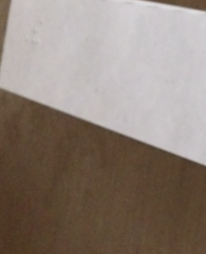The
